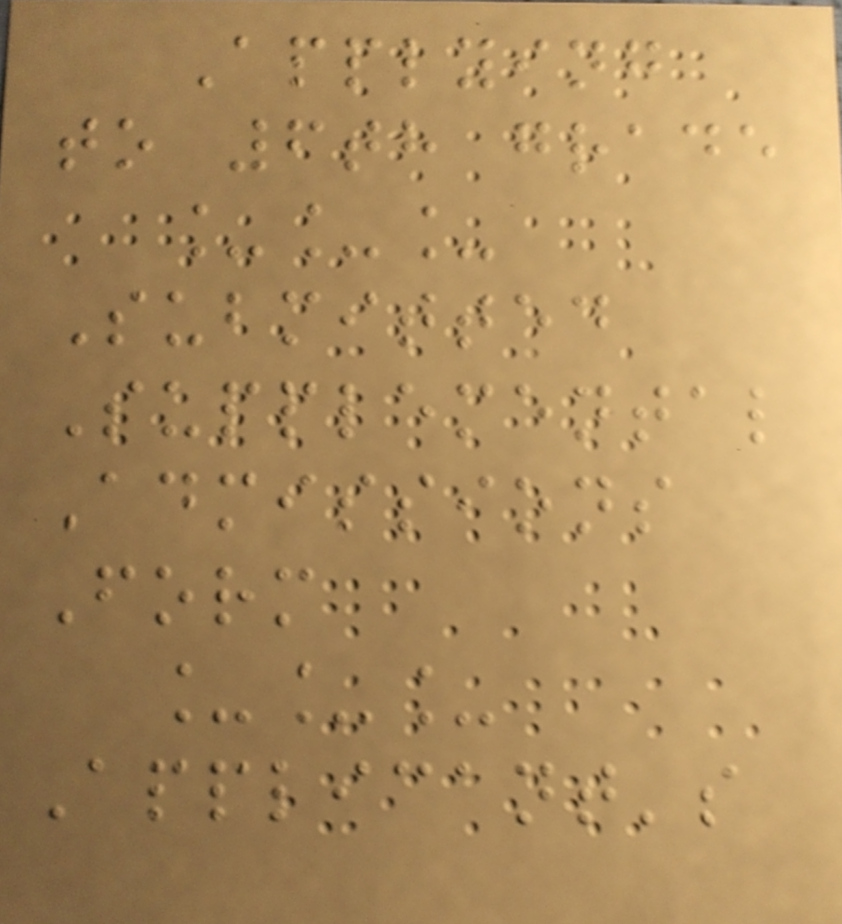Applying
to 6th grade
___
Submitted
Supplemental
Admissions
Form
___
Applicant's
